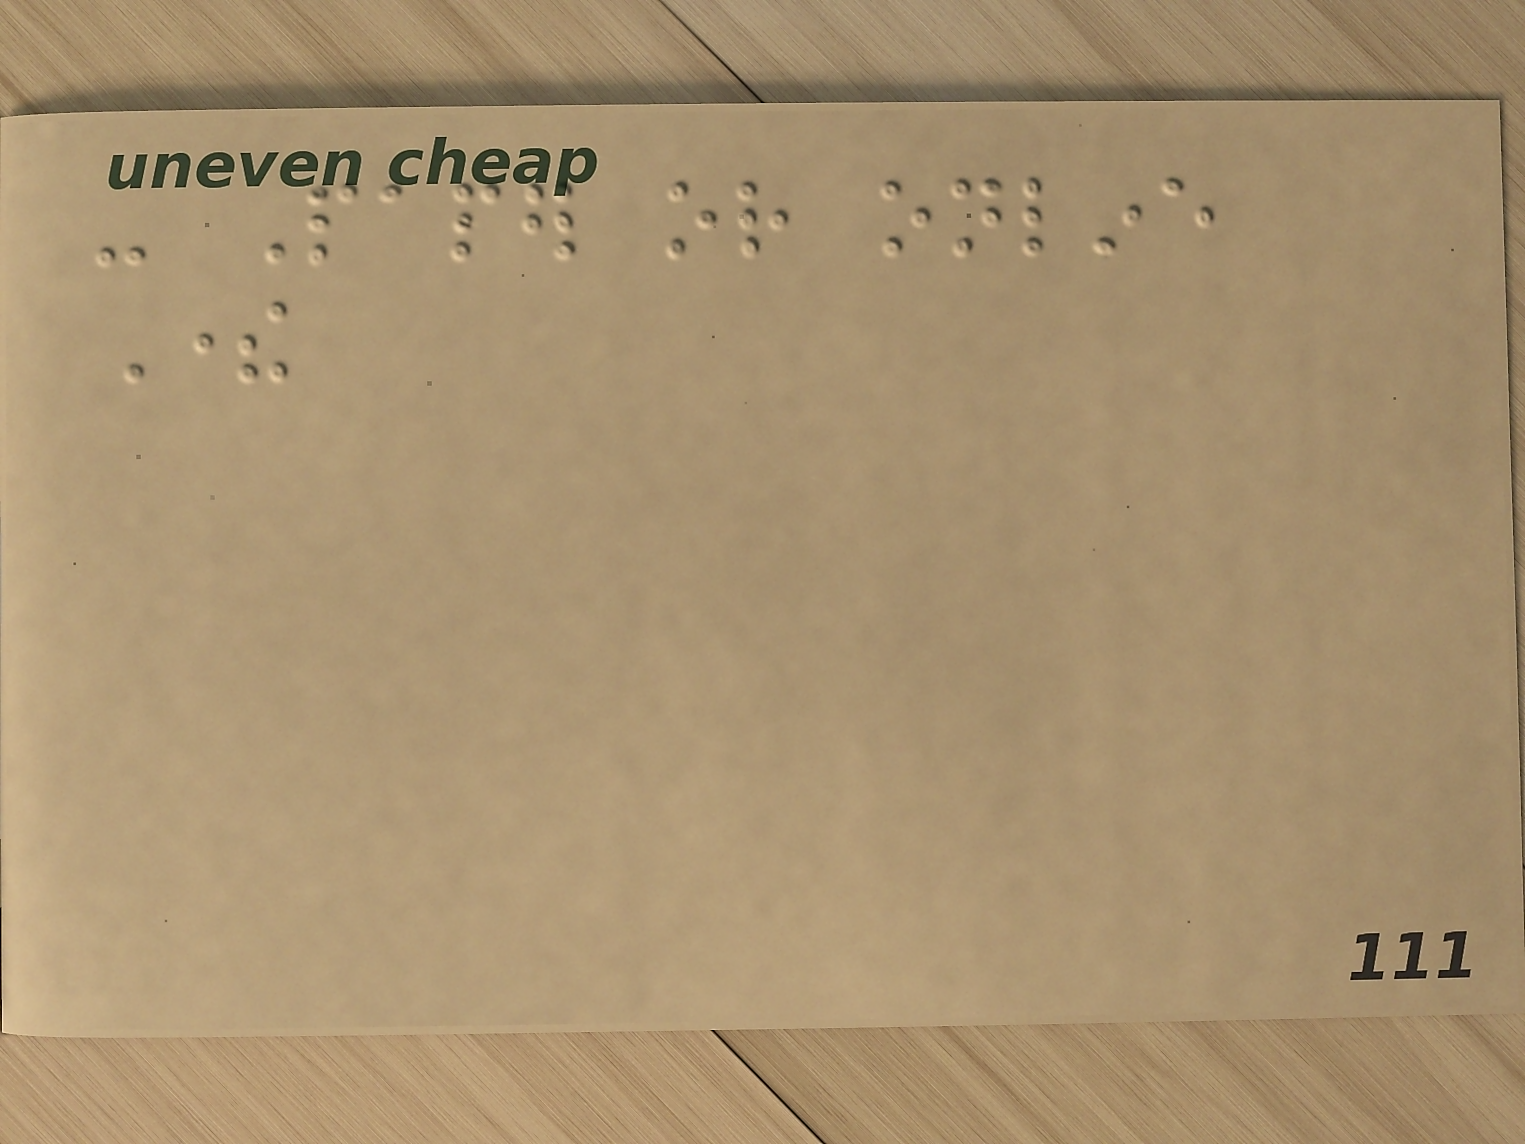- Paper or online
There
